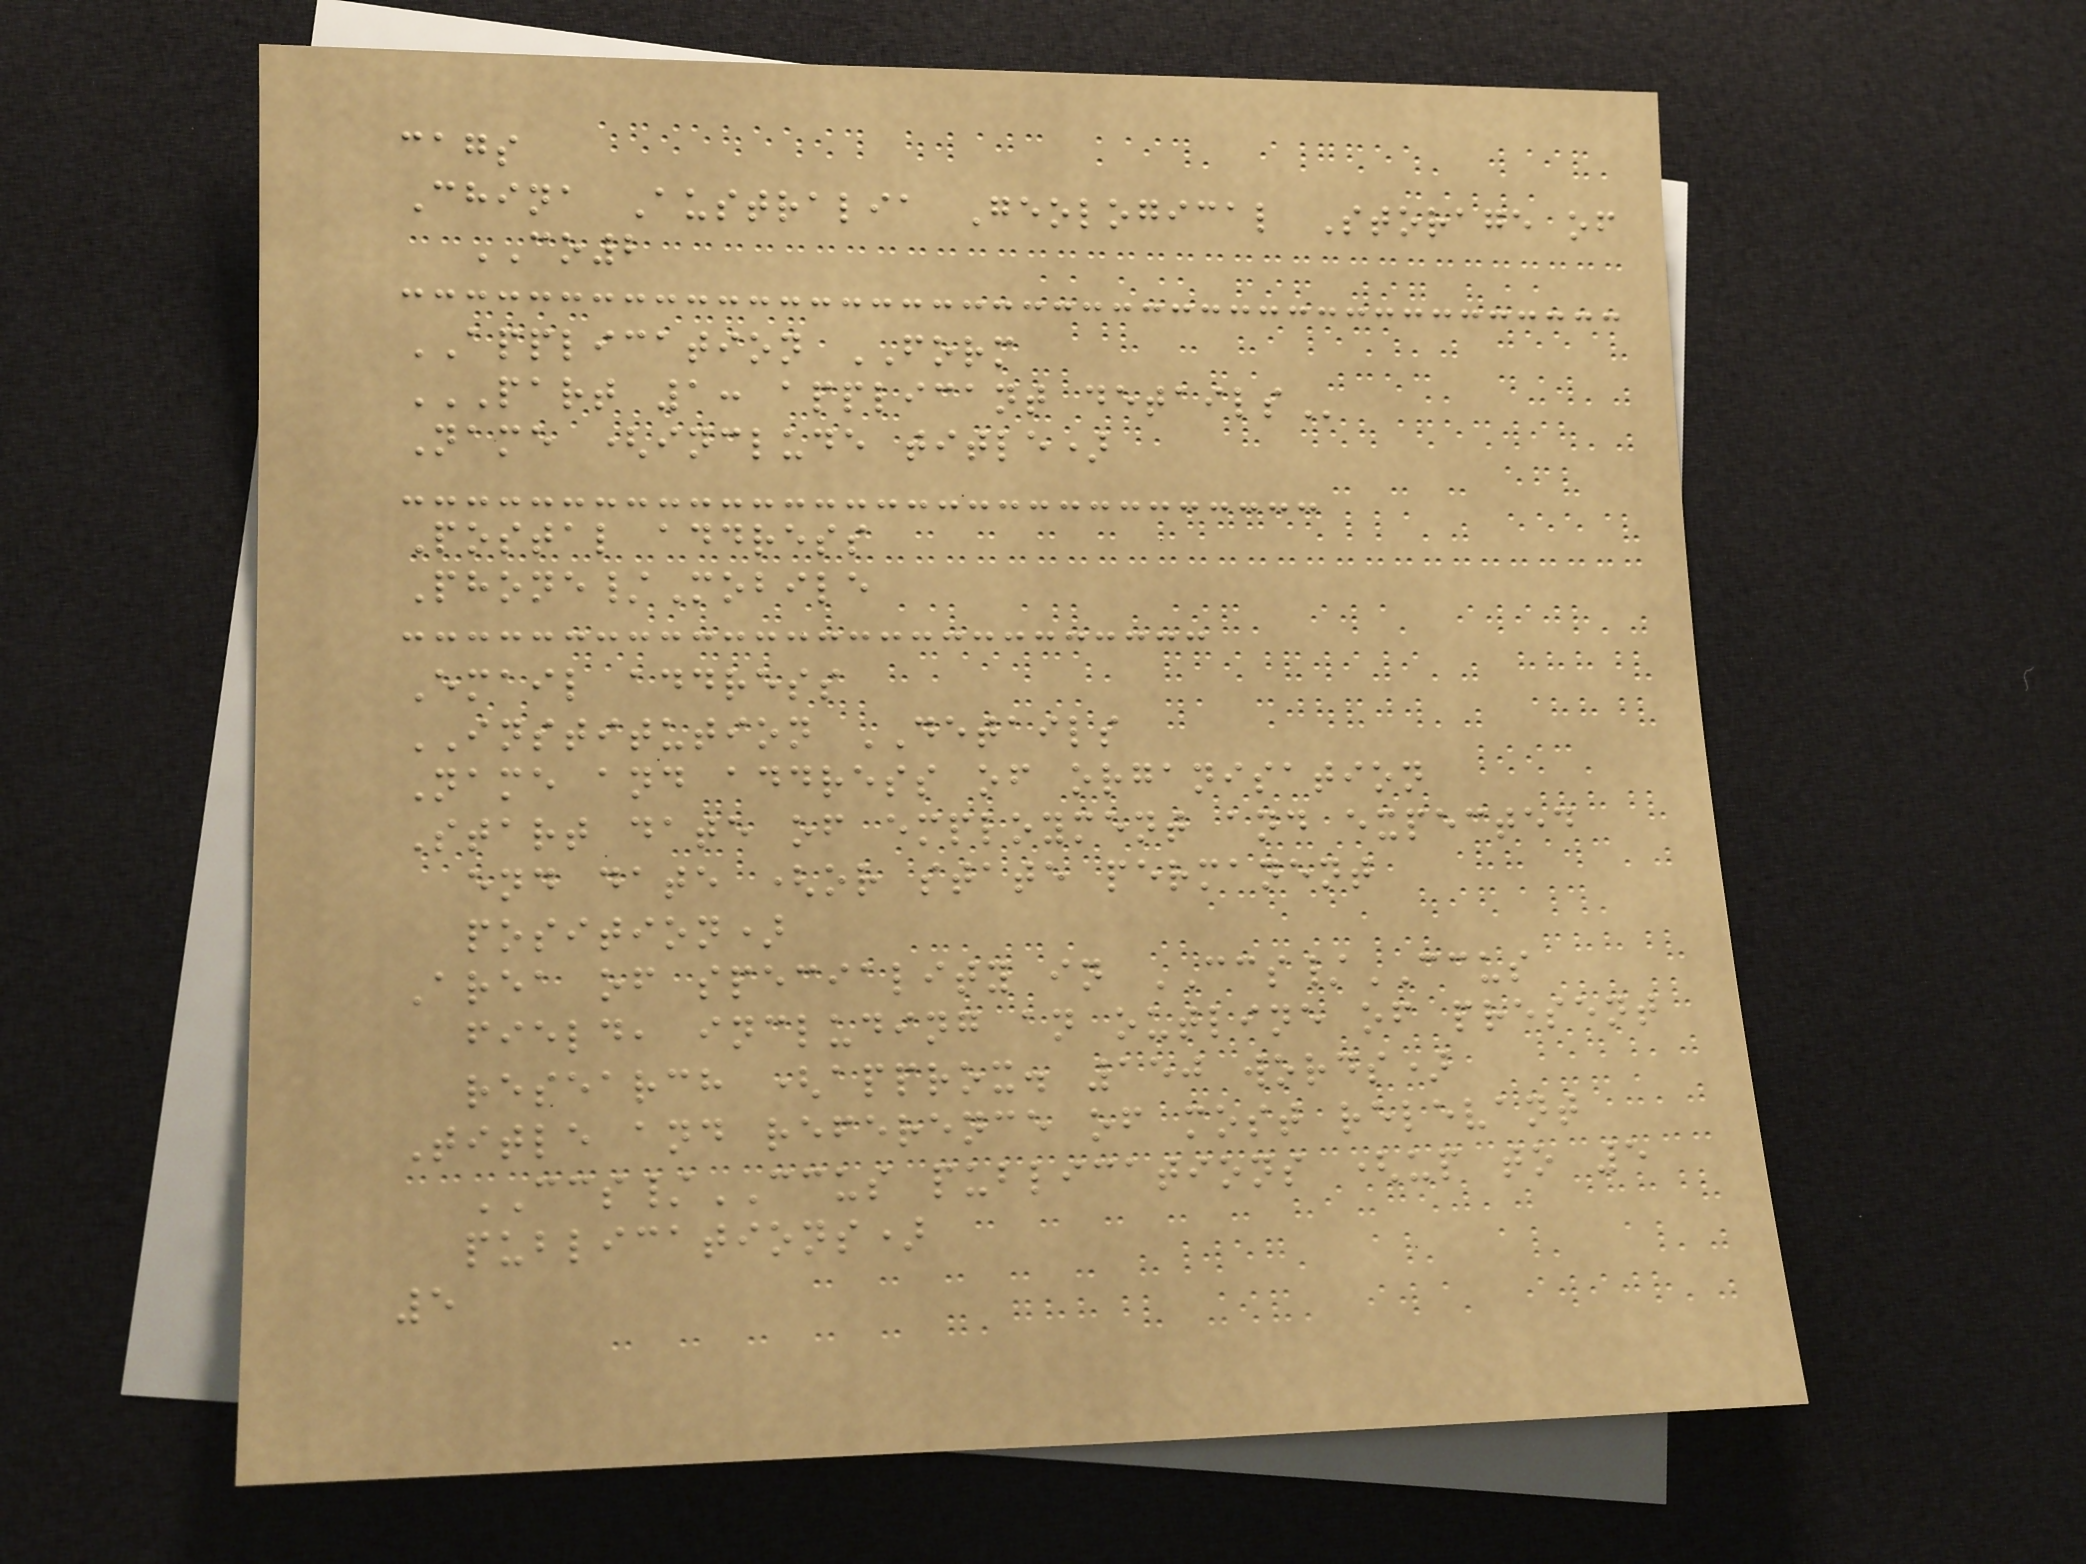cags
China Australia Geological Storage of
CO2
APPLICATION FORM
PART 1: APPLICANT DETAILS
Name (include title)
Postal address
Phone/Mobile
Email address
INSTITUTION DETAILS
Name and address of organisation
Start date of employment and expected
end date (or state permanent
position)
Area of speciality in CCS/CCUS
field, including an outline of present
research (approx. 150 words)
Title and reference of most relevant
CCS/CCUS publications (up to 5
publications)
5
